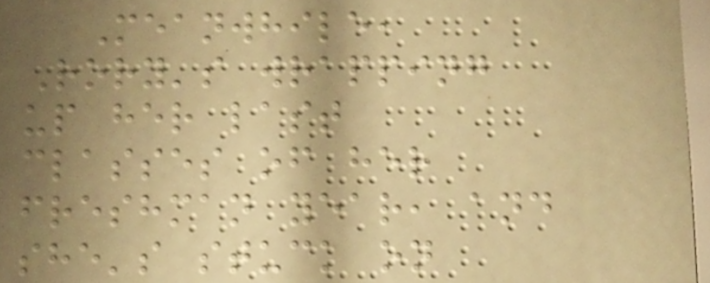Meanwhile,
Rory's wrapping
up her last
classes of her
freshman year, and
she's stuck on
